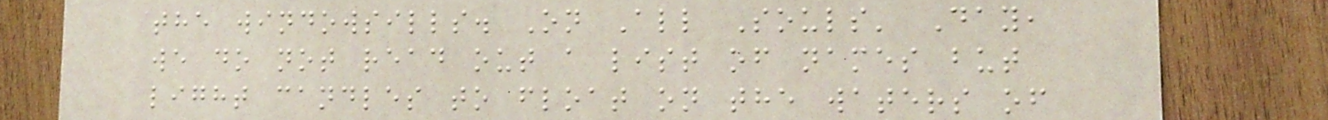the windowsills. On All Souls' Day,
we do not read out a list of names but
light candles to float on the waters of
